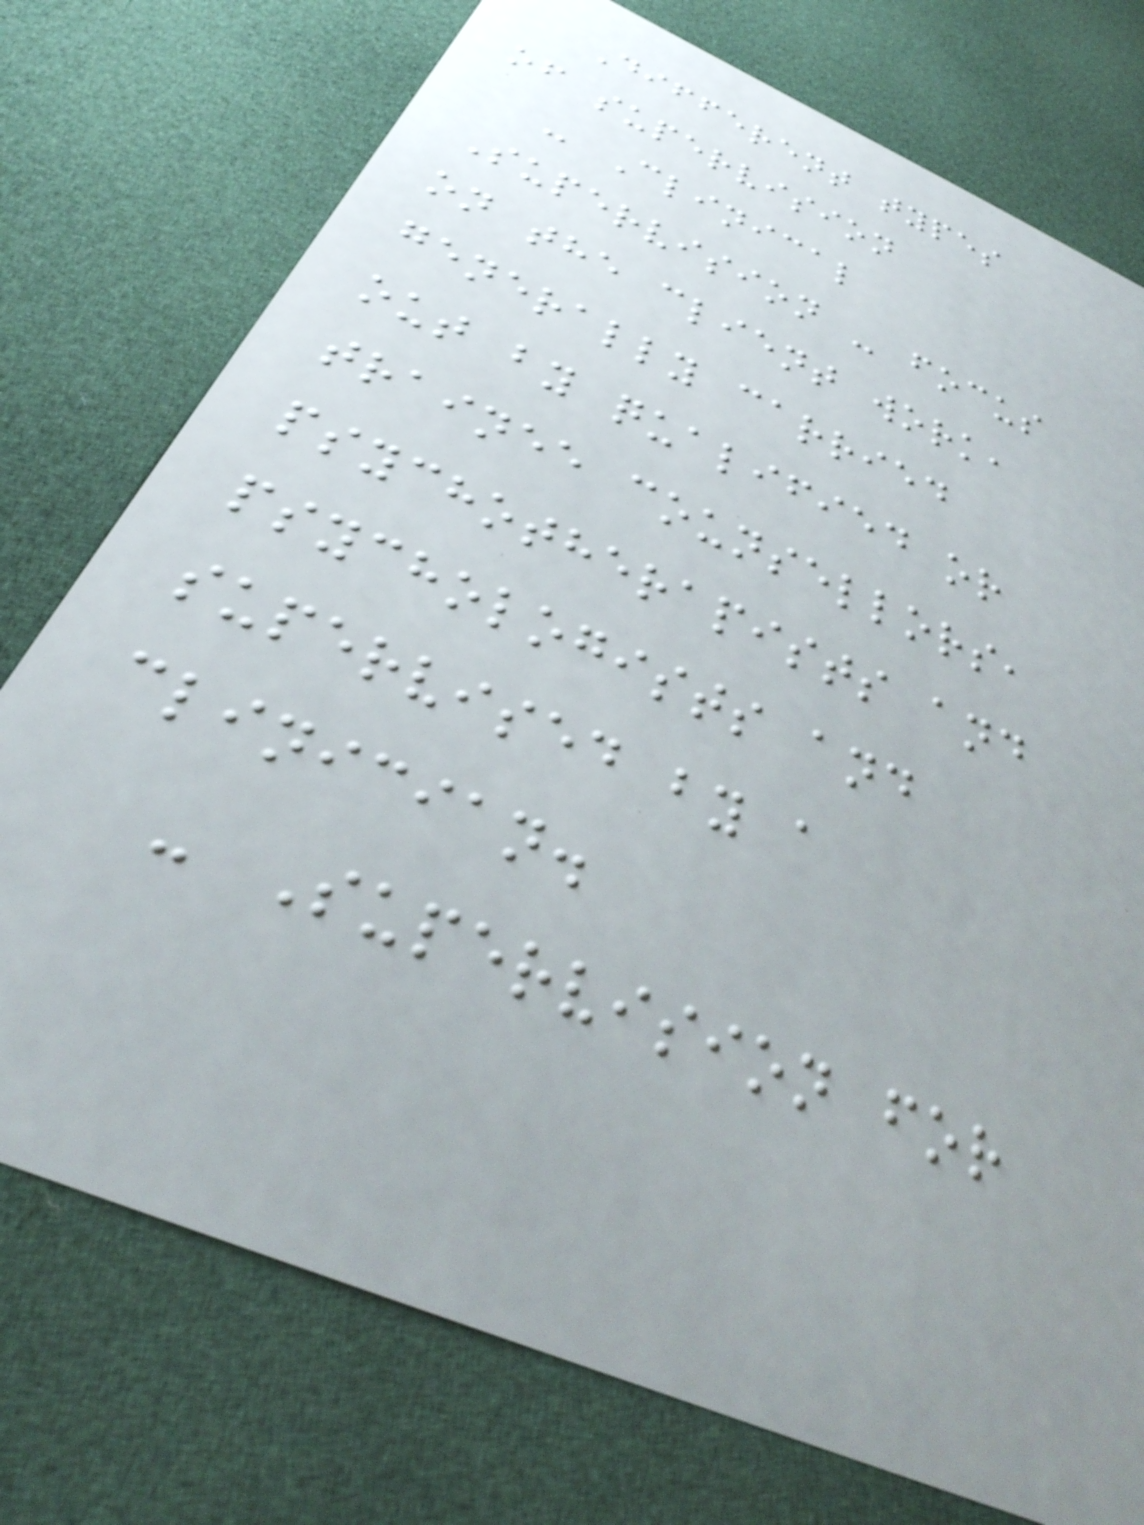Different types
of supervision
- Clinical
Supervision - focus
on the client work,
generally carried
out by qualified or
trainee counsellors,
psychotherapists and
psychologists and
supervised by a
clinician.
- Supervision for
